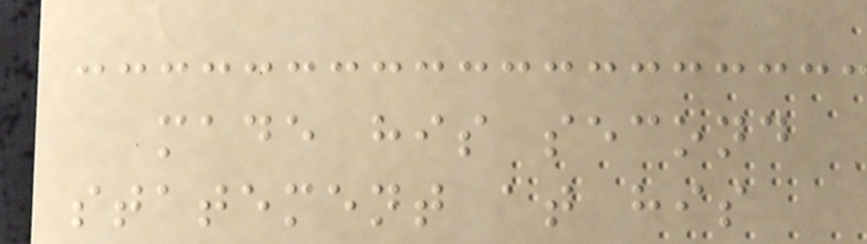made his second
statement at his
